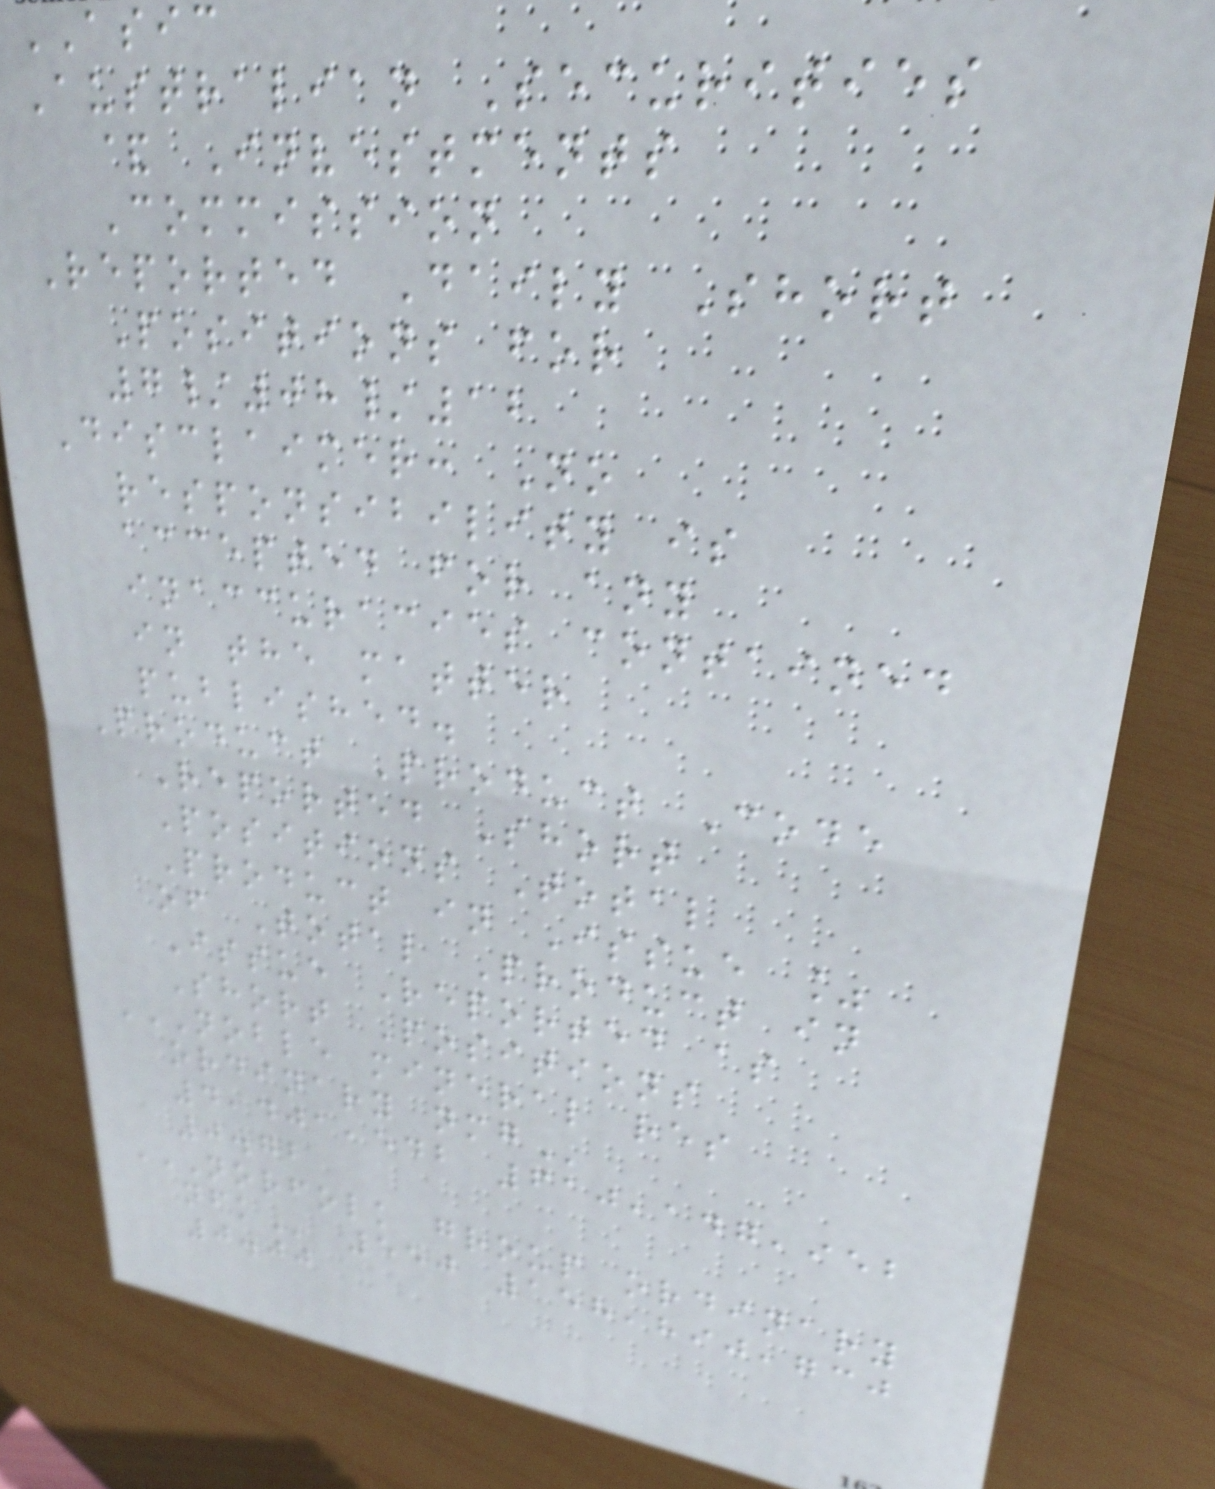ASIC
Australian Securities
& Investments
Commission
Reported Daily Short
Positions for
7/08/12
Disclaimer: No
responsibility is
accepted for any
inaccuracies contained
in the matter
published.
Product Product Code
Reported Short
Positions Total
Product in Issue %
of Total Product in
Issue Reported as
Short Positions
NOBLE MINERAL RES
ORDINARY NMG
4,401,542 610,147,952
0.72
NORFOLK GROUP ORDINARY
NFK 550 158,890,730
0.00
